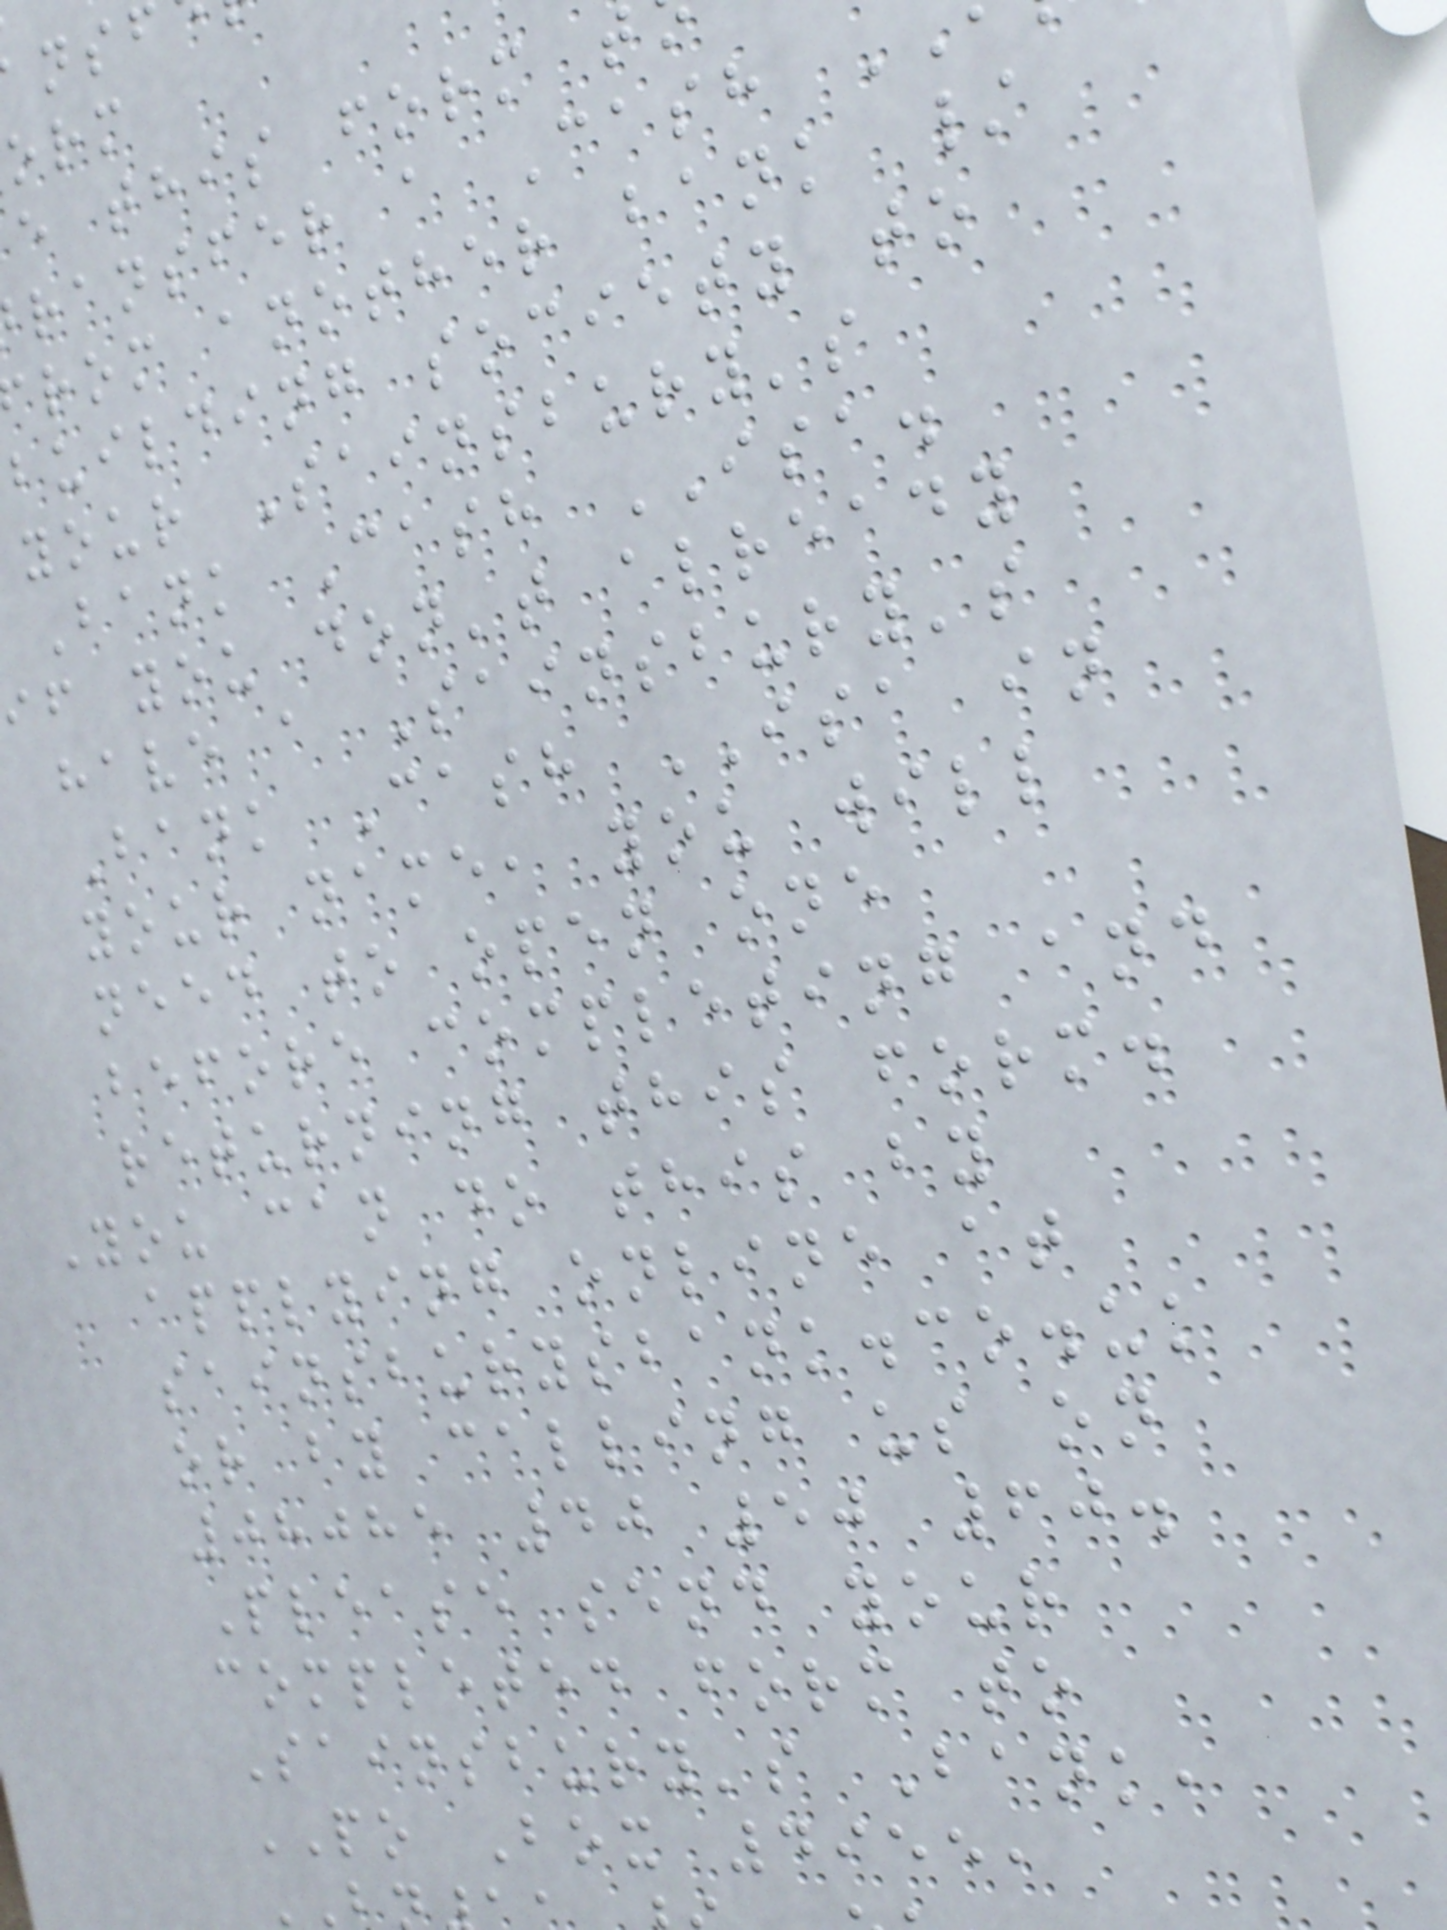e this form t
ransfer a Cash
rom another bank /
building society to
your Sainsbury's
Bank Cash ISA.
if you don't already
have a Sainsbury's
Bank Cash ISA in
your name, you will
need to open one
before completing and
returning this form.
You can do this by
applying online at
sainsburysbank.co.uk
or by calling us on
08085 40 50 60.
Please send your
completed form to
Sainsbury's Bank,
PO Box 4955,
